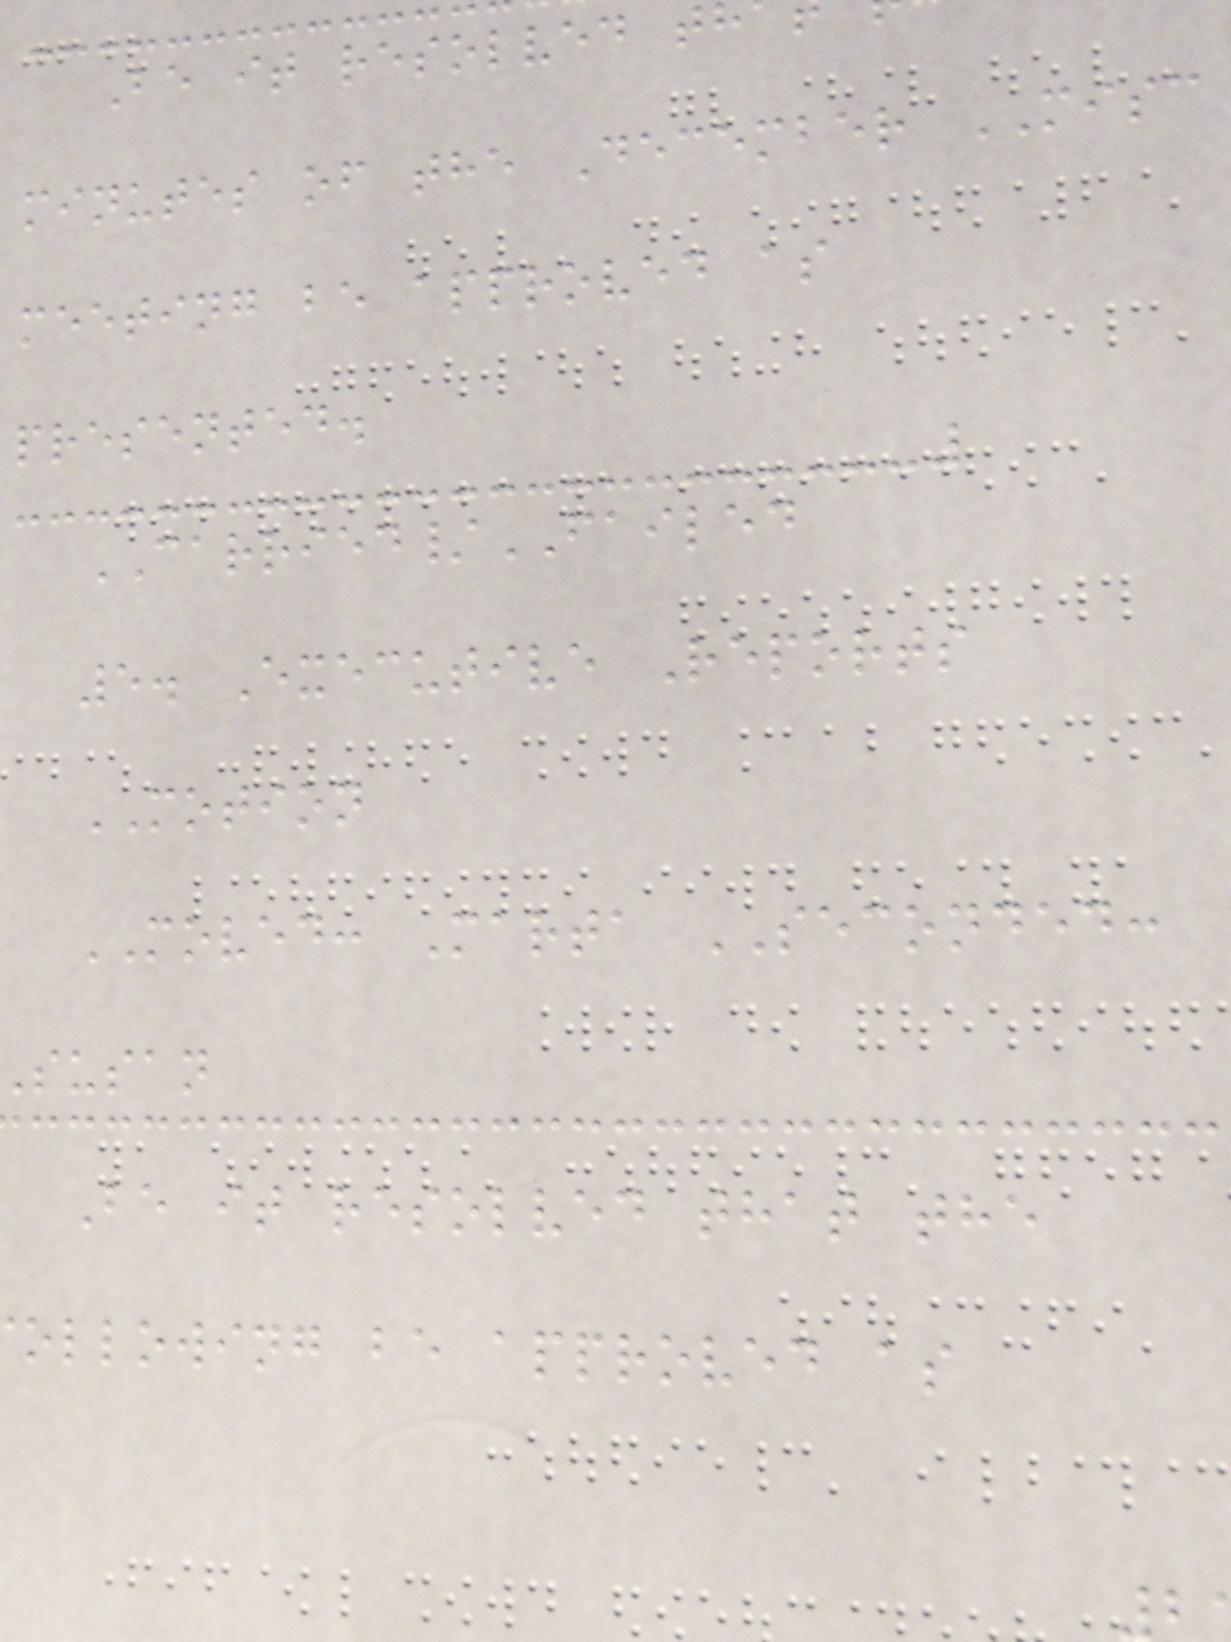Be it resolved t
minutes of the December MISC
meeting be approved as
presented.
CARRIED/FAILED
5. Executive Reports
MOTION
MOVED: Marta SECONDED:
susan
Be it resolved that the
ollowing be approved as
